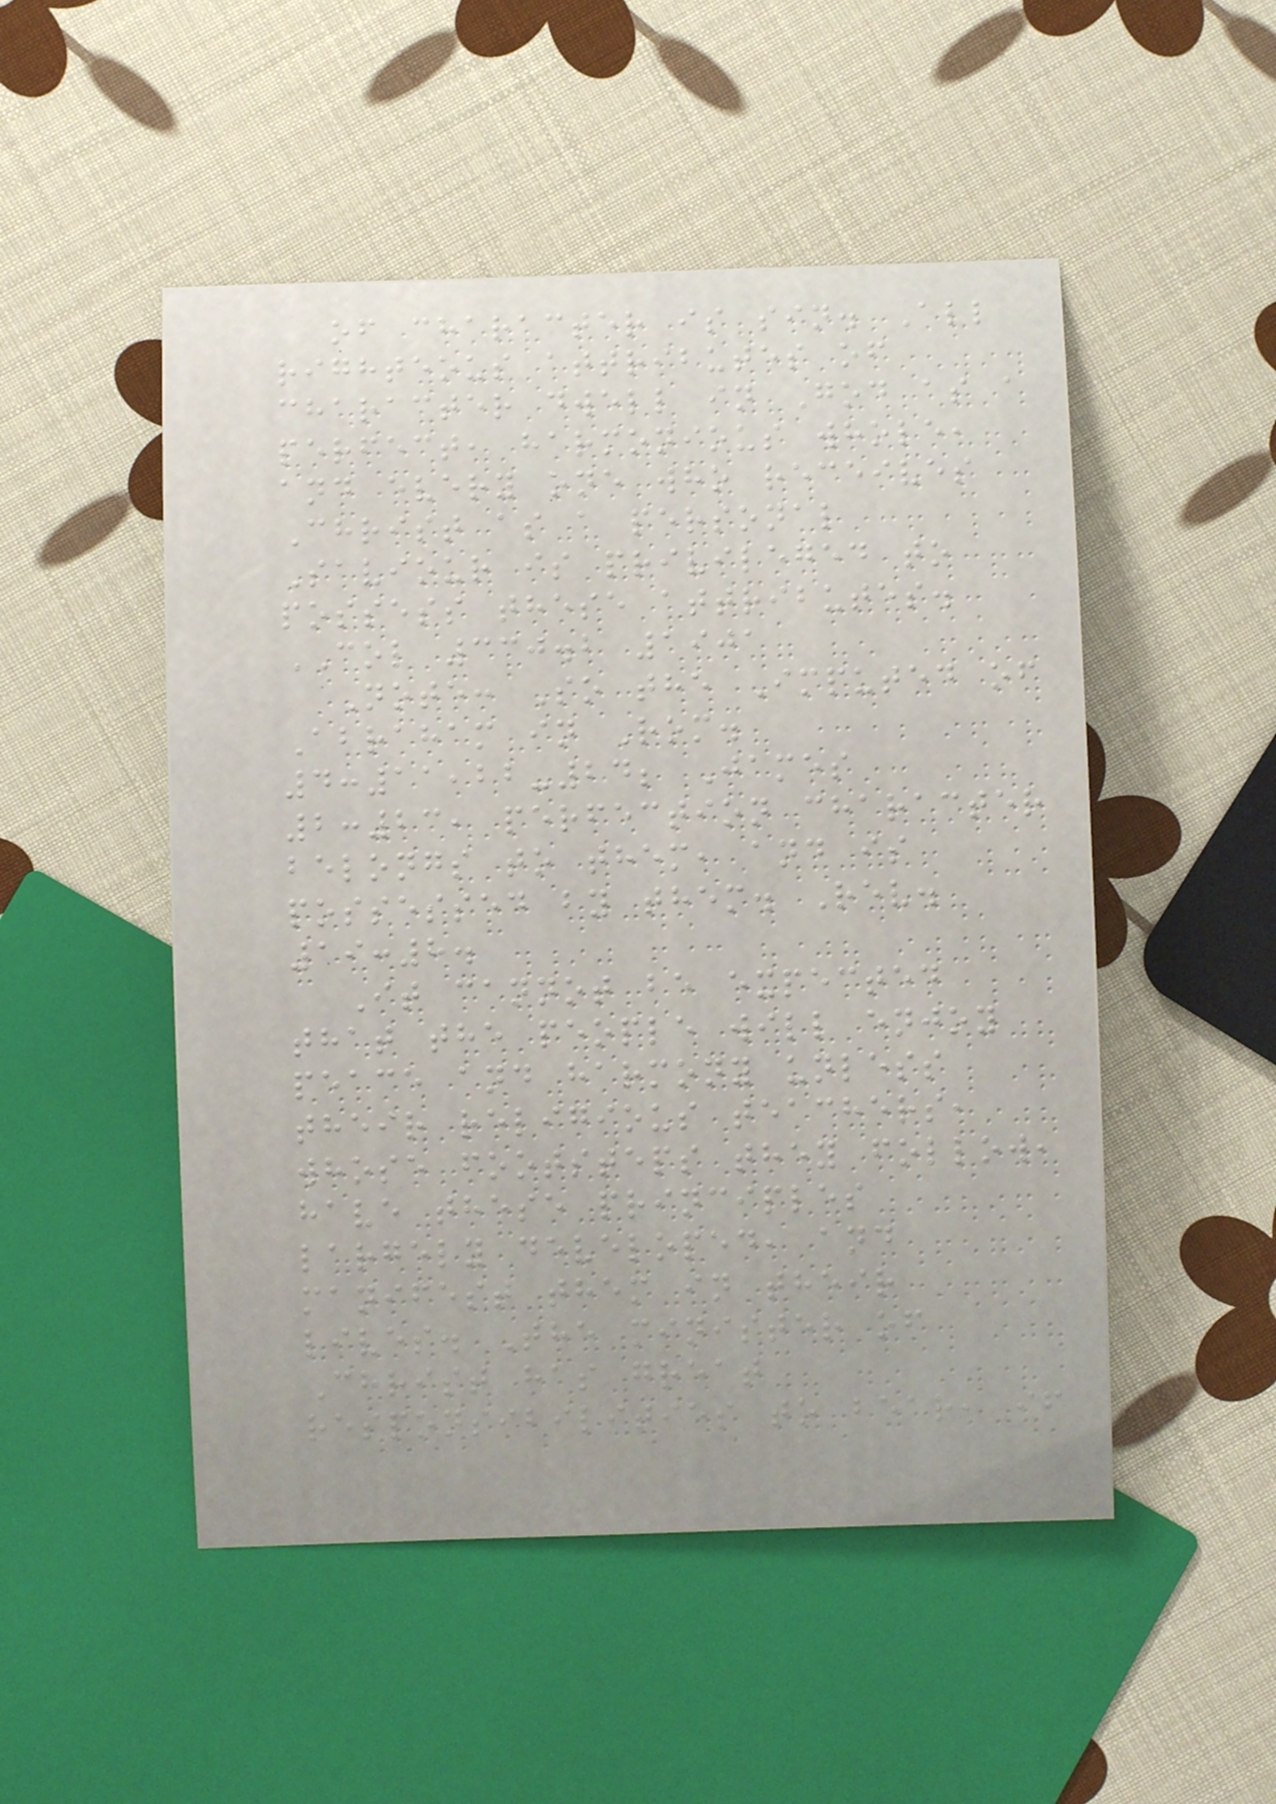of character is sin. All
righteous attributes of
character dwell in God as a
perfect, harmonious whole,
and every one who receives
Christ as a personal
Saviour is privileged to
possess these attributes.
COL 330.2 1901
Note: So the Imputed of
Abraham in Rom.
4:11,22-24; James
2:23, perfection character
belongs to them, and is
possessed by them. Rev.
19:8.
It cannot be expected
that the people will enjoy
peace and harmony unless
their religious teachers,
whose footsteps they follow,
have these principles
largely developed, and
manifest them in their
lives. The minister of
Christ has great
responsibilities to bear, if
